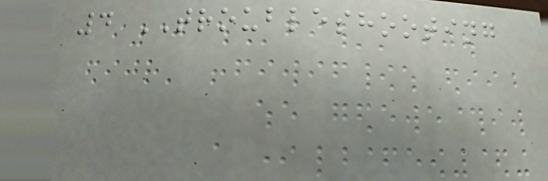4 TROUBLESHOOTING
